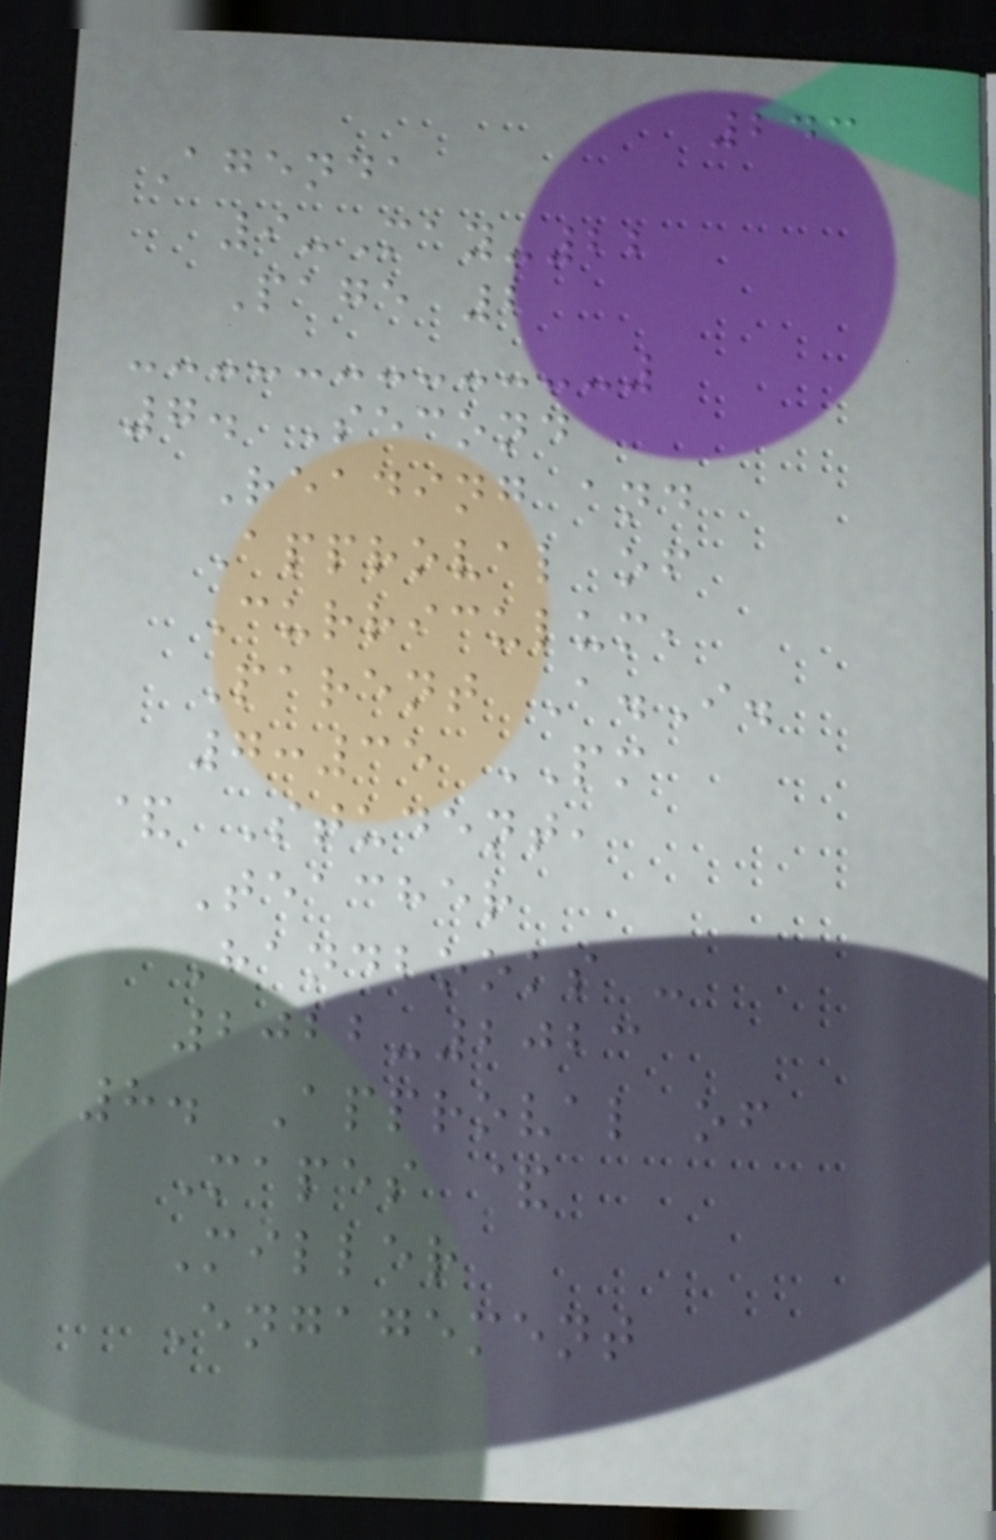243
Agenda
9-May-22
Page 2
7. Second
Reading and
Approval of
Curriculum,
Parent A.I.
7:35 PM
& Student,
Teacher
Handbooks -
2022-2023
8. Approval of
Mapes &
Miller
Engagement
